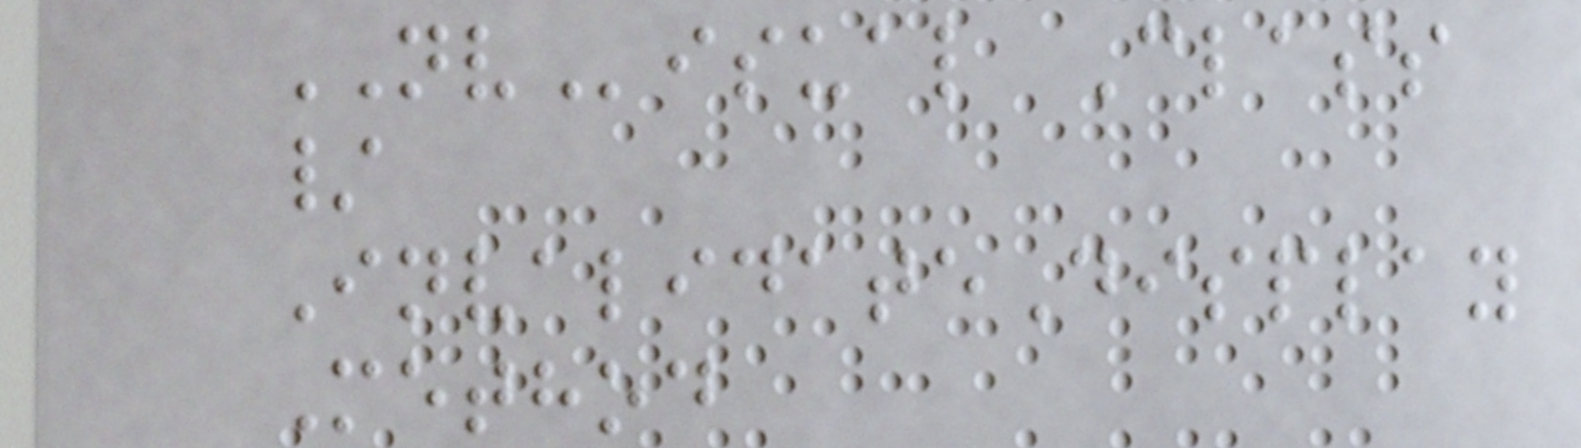NVisual Class
/
InvalidateDisplay
Method
